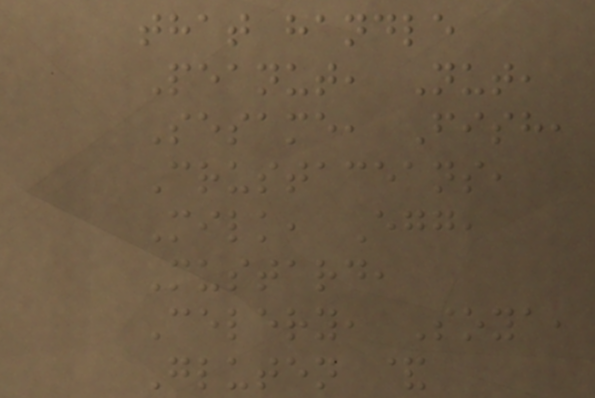that handle
Peanut, Nut,
Sesame, Fish,
Crustaceans,
Milk, Egg,
Mustard,
Celery, Soya,
Gluten &
